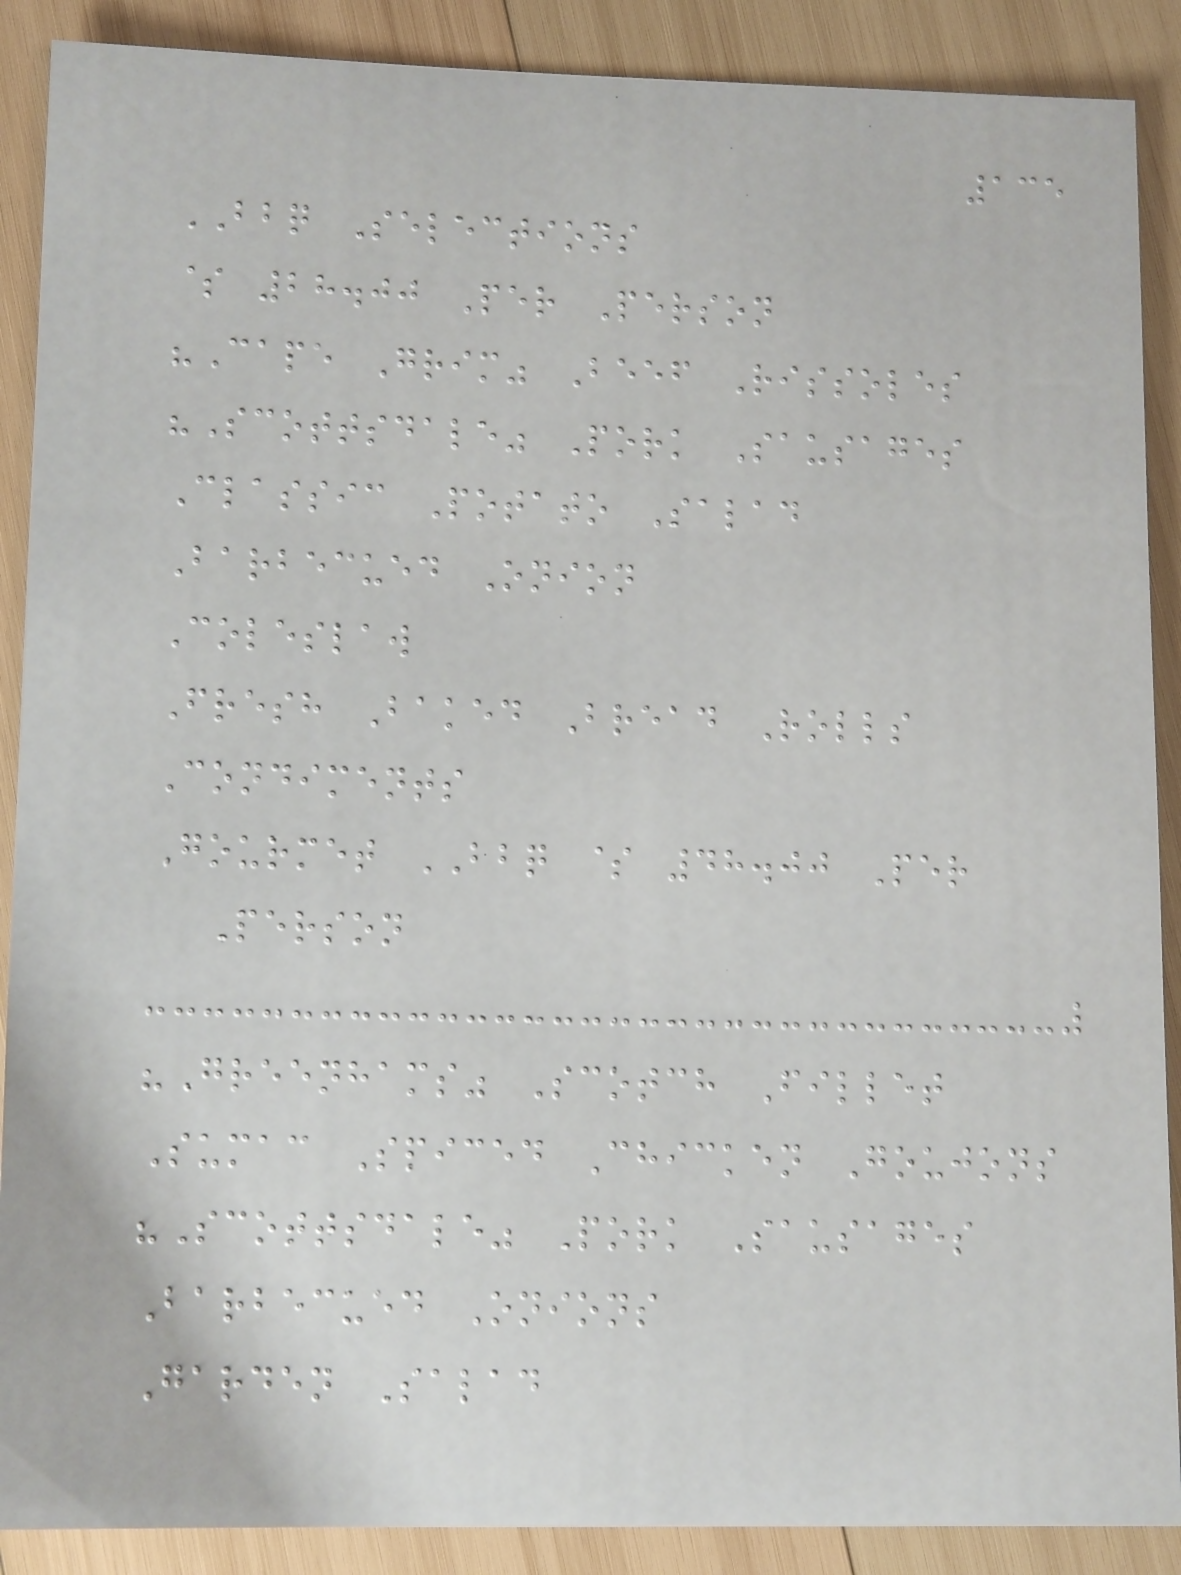135
BBQ Selections
$ 28.00 Per Person
"Cape Grim" Beef Rissoles
"Scottsdale" Pork Sausages
Classic Potato Salad
Barbecued Onion
Coleslaw
Fresh Baked Bread Rolls
Condiments
Gourmet BBQ $ 48.00 Per
Person
"Greenhams" Scotch Fillet
Sumac Spiced Chicken Goujons
"Scottsdale" Pork Sausages
Barbecued Onions
Garden Salad
